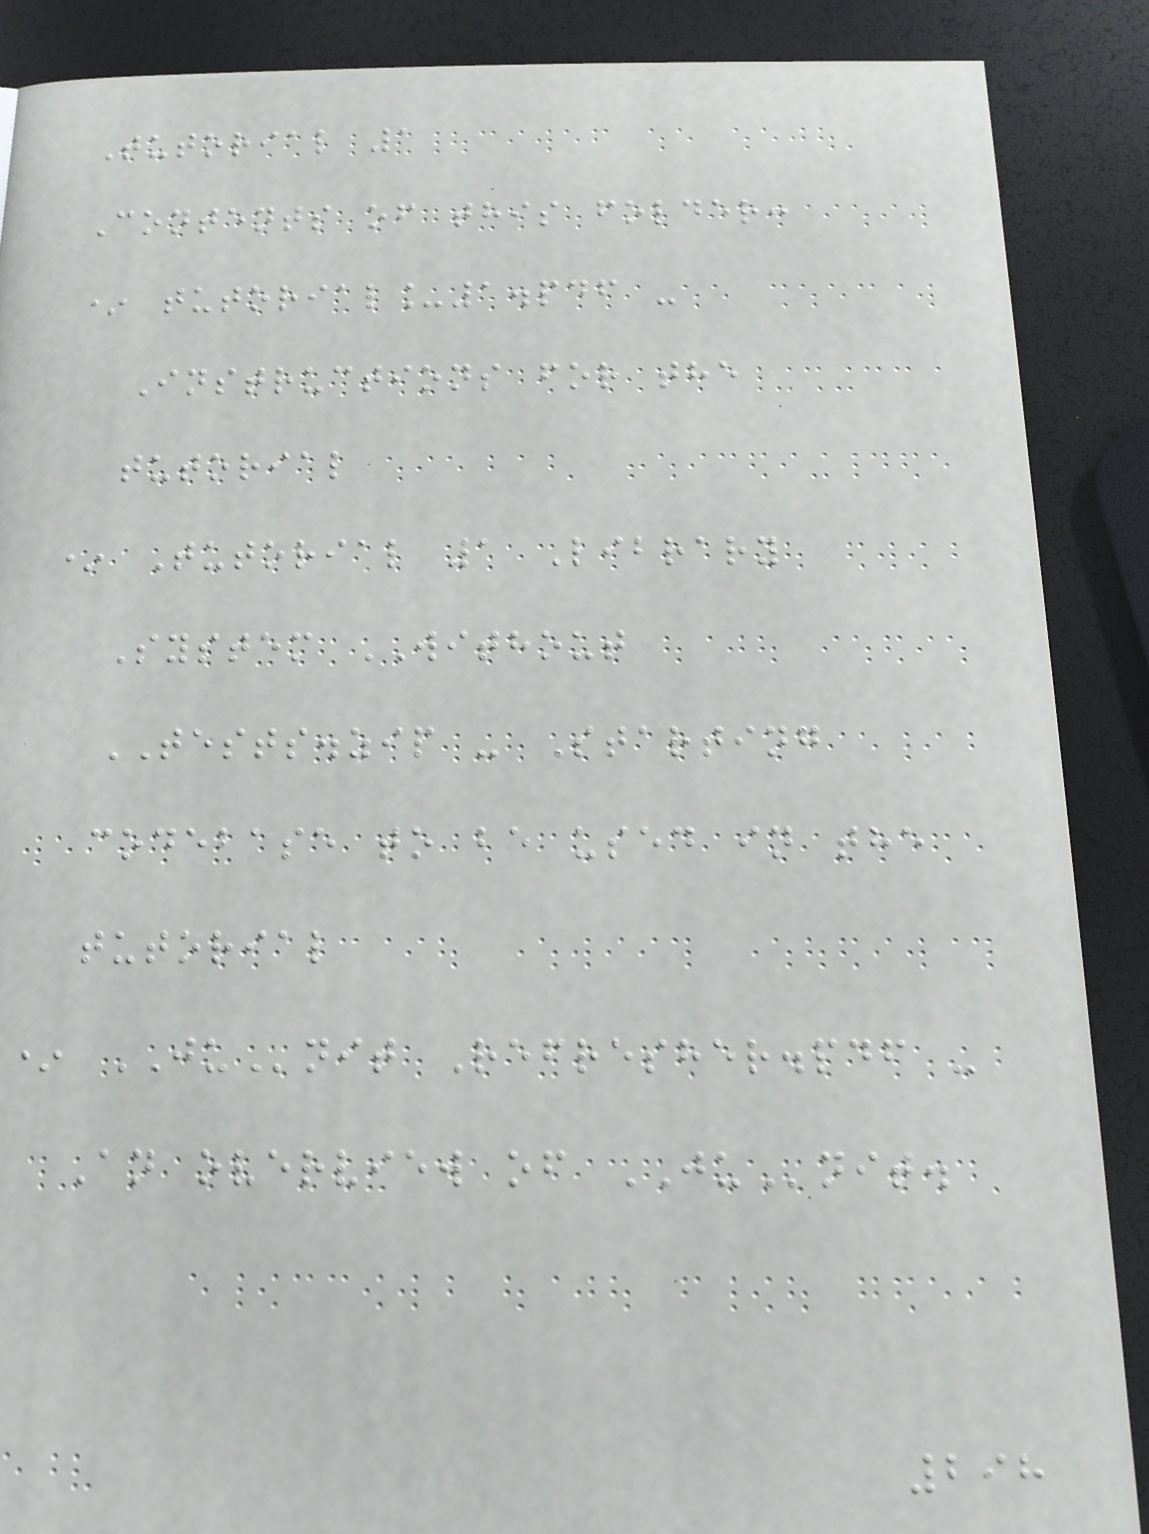Tutorial 1
Contents of this folder:
* tutorial_1.pdf -
Instructions for the
tutorial
* Tutorial 1 Library
System WITHOUT
TESTS.zip - Starting
codebase to be used in the
tutorial
* JUnit Refresher.pdf -
An overview of JUnit.
298
